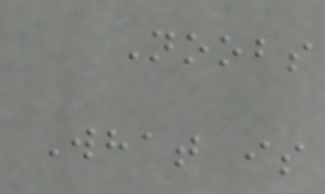Noobs
What is
